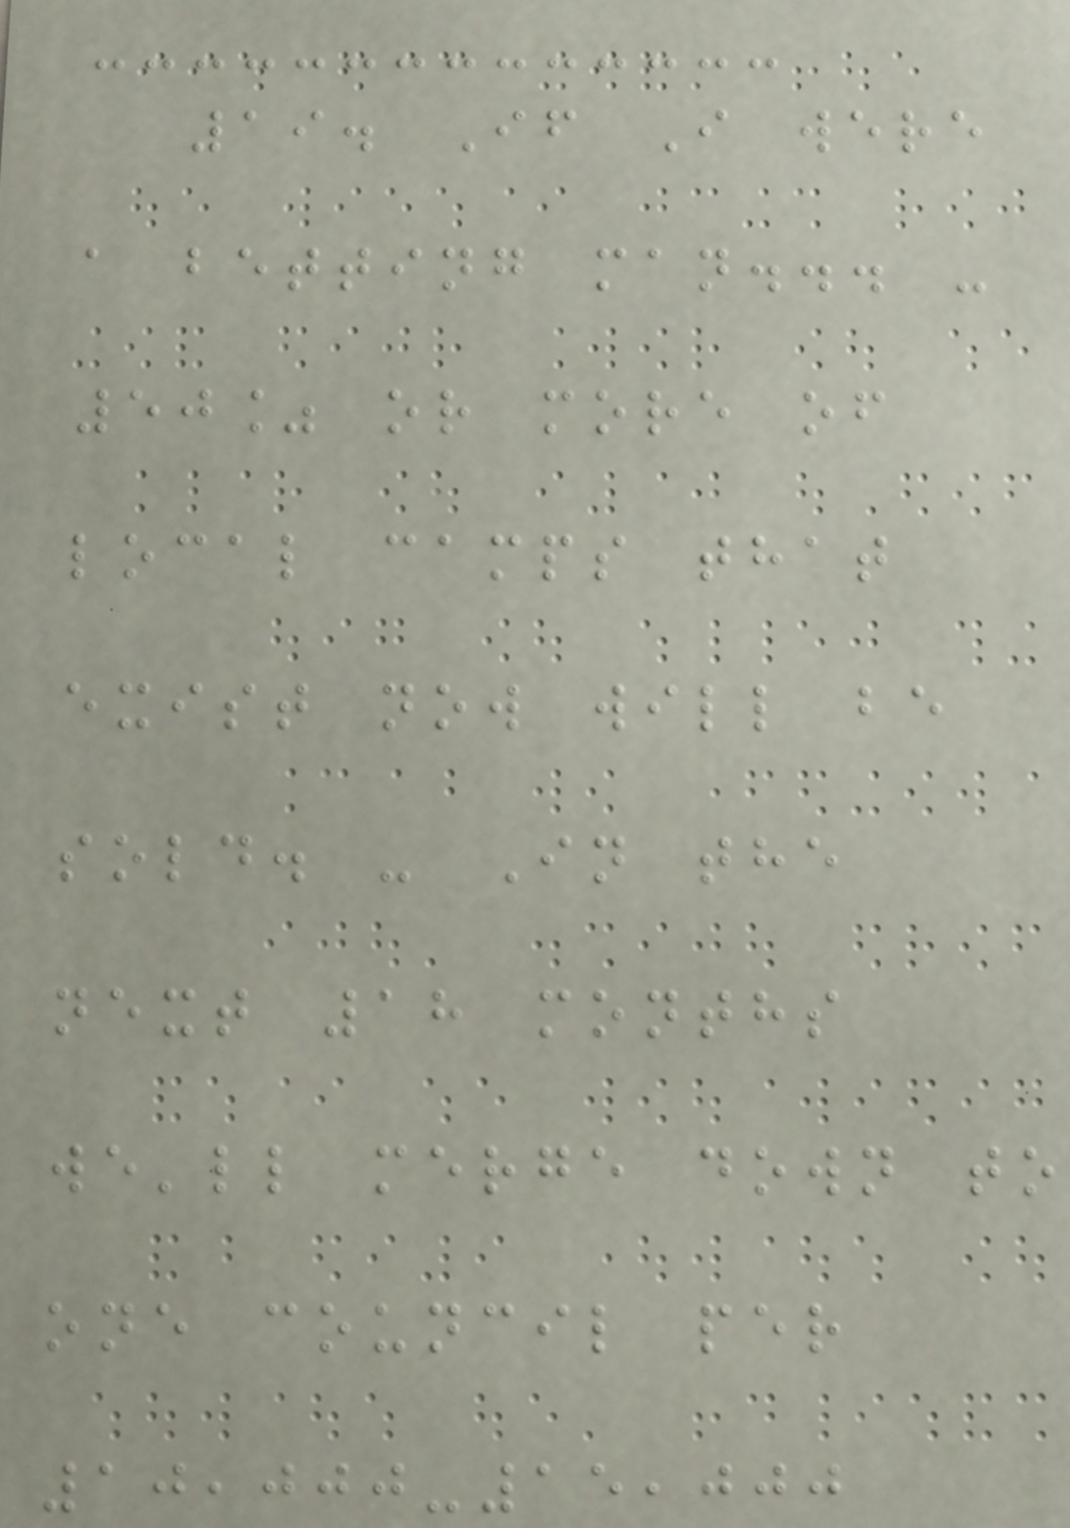19. If I were
a betting man... -
50% or more of
local camps that
exist now will be
sold. - In the
next 18 months
we'll merge down to
one council per
10,000-15,000
